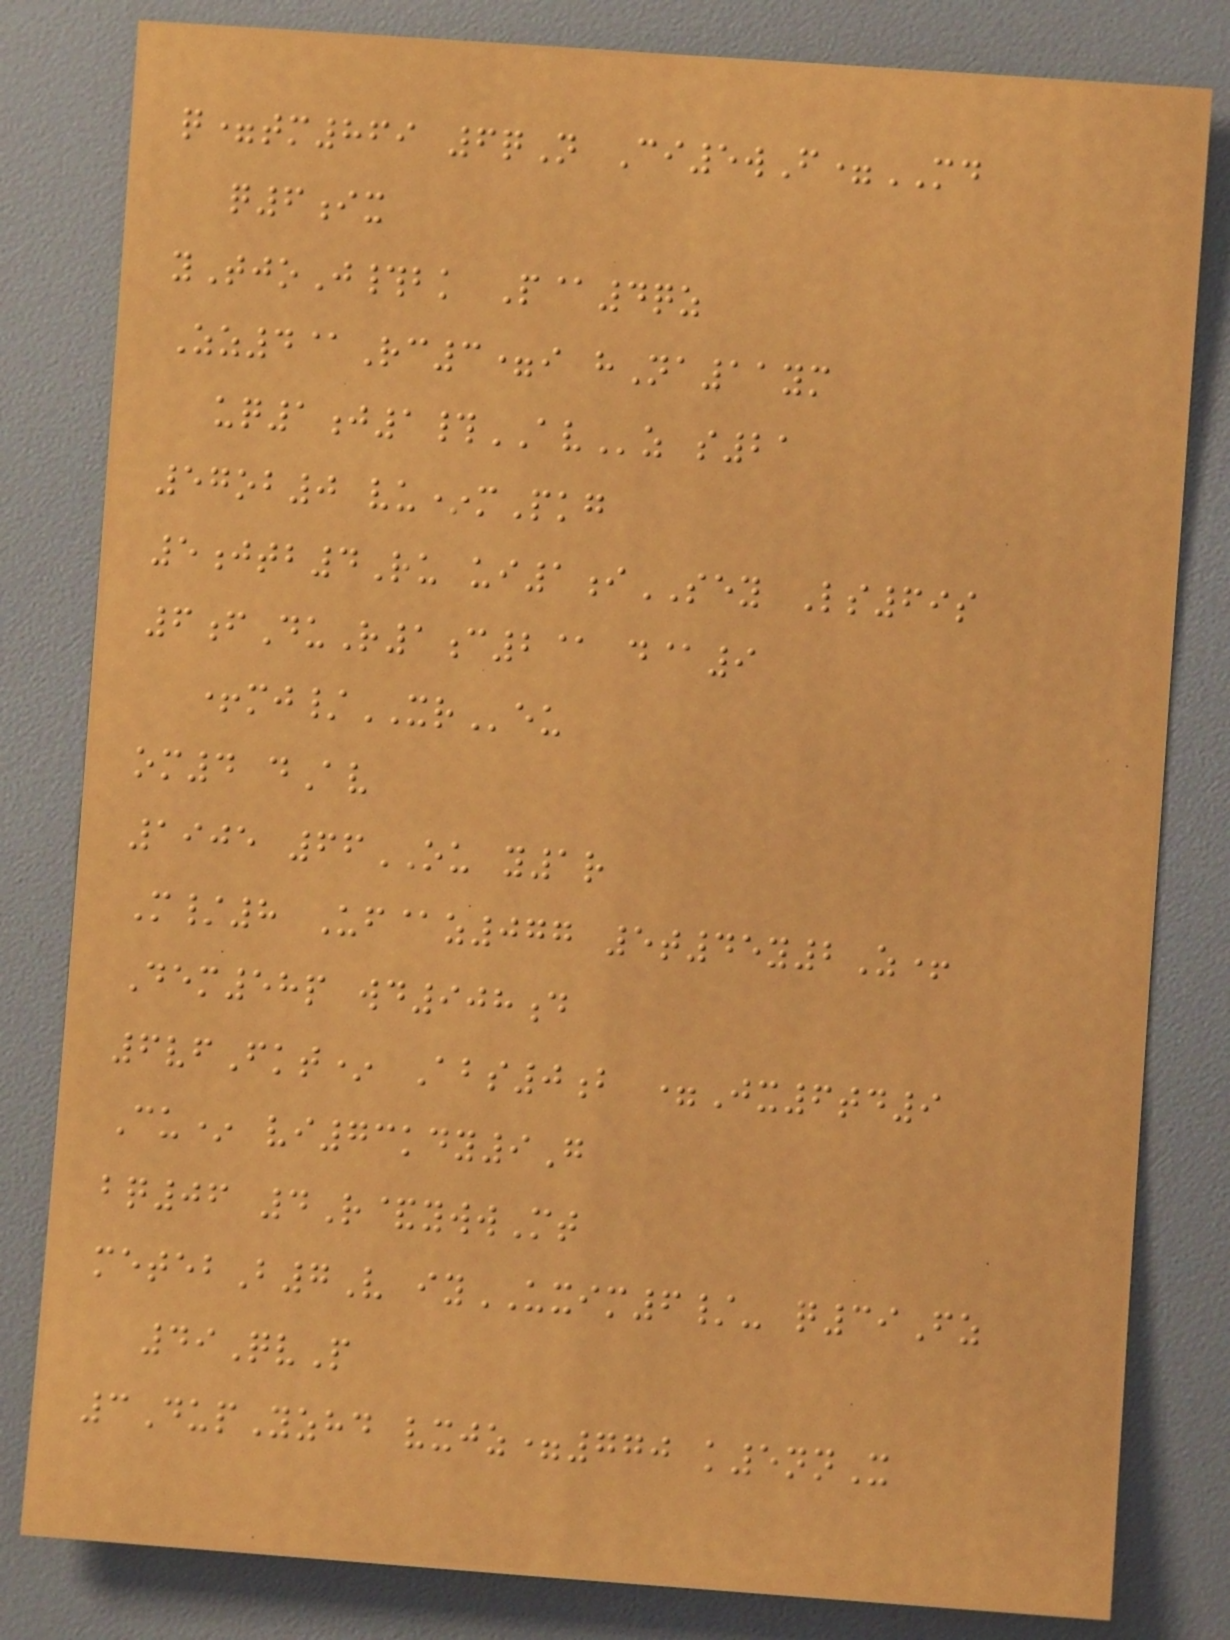q=tm869 6qN Ci5wF=MD
q6ix
yTjoJ#bk P@4qz
Zz4@Rc3=i hNa11ym
uq1j1#AVz s21
57ob0 vu*mPkg
5jtb4Ru ui1iSEY Ls69s
6fDuR1c2@ d@9
+mj/XReu
om4 dAv
1905 66OU y1r
M/8 Uf@z077 5t45y2Z+
Dem58p wd908d
6vfFkt* Abs0b =Jx6td9
Cu* vi73kdy9G
bq06 4R&ywwMt
metebB7V iyUXIM6/- q39Fz
49QvP
3DupYzhd vxjz=770 k5nnX
